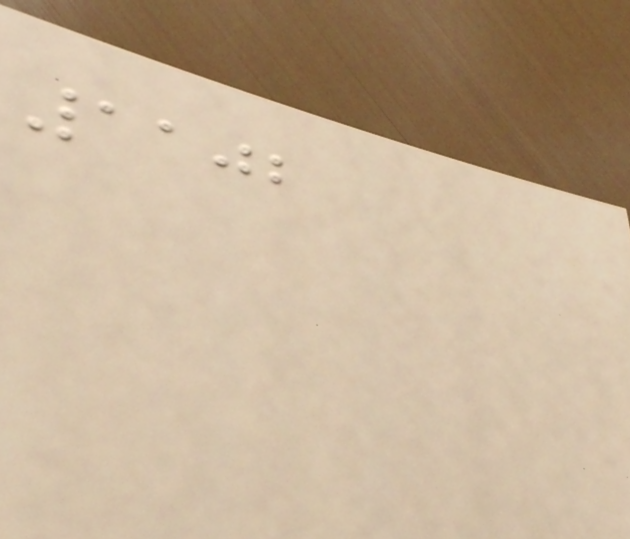1102
